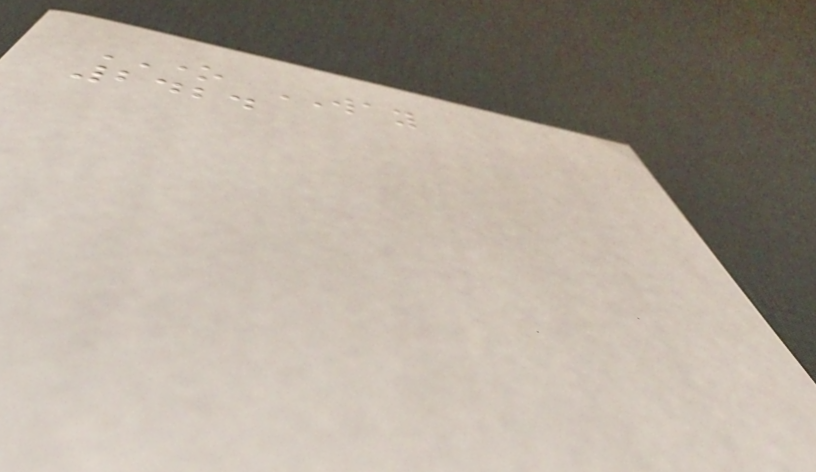ONE WAY
2424
